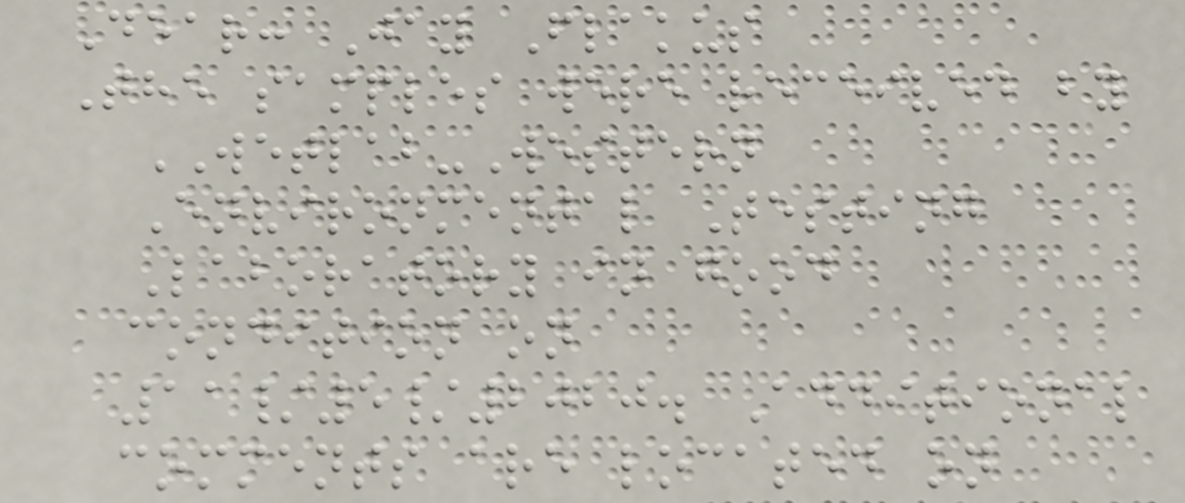Dear: Jay Flakus
The samples were received by
WETLAB-Western
Environmental Testing
Laboratory in good
condition on
11/5/2020. Additional
comments are located on
